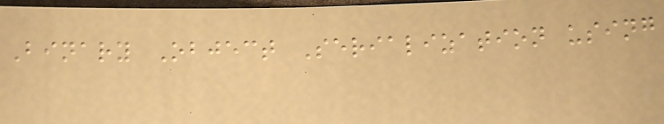Binary Object Serialization using
